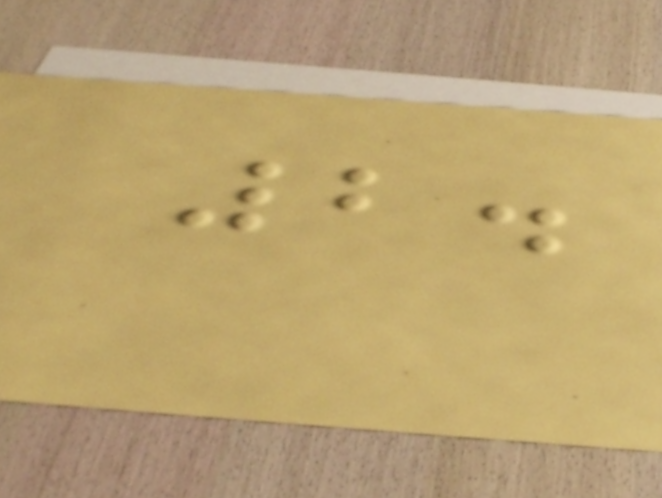2.
